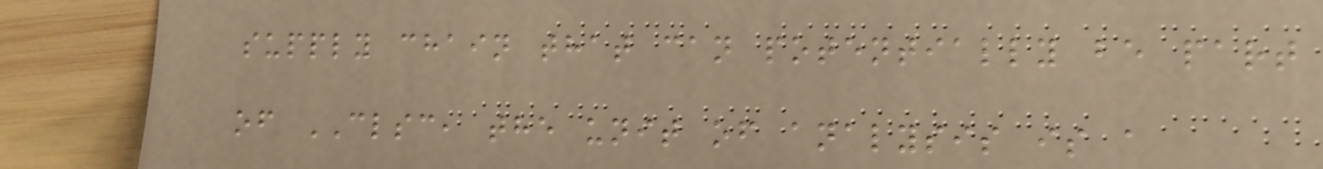supply chain that can potentially be part
of CLSC, the unit of analysis is a
